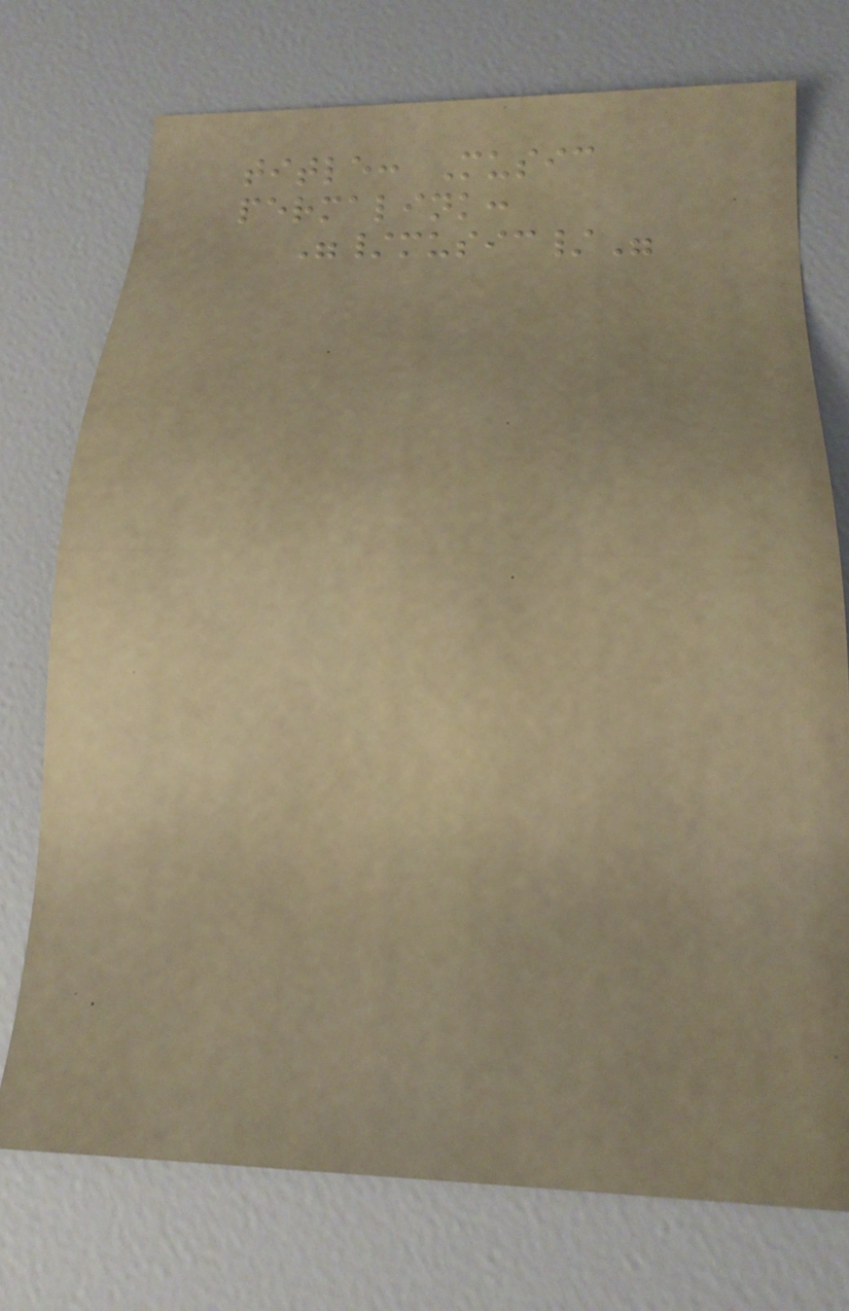title: Music
permalink:
"/music/"
